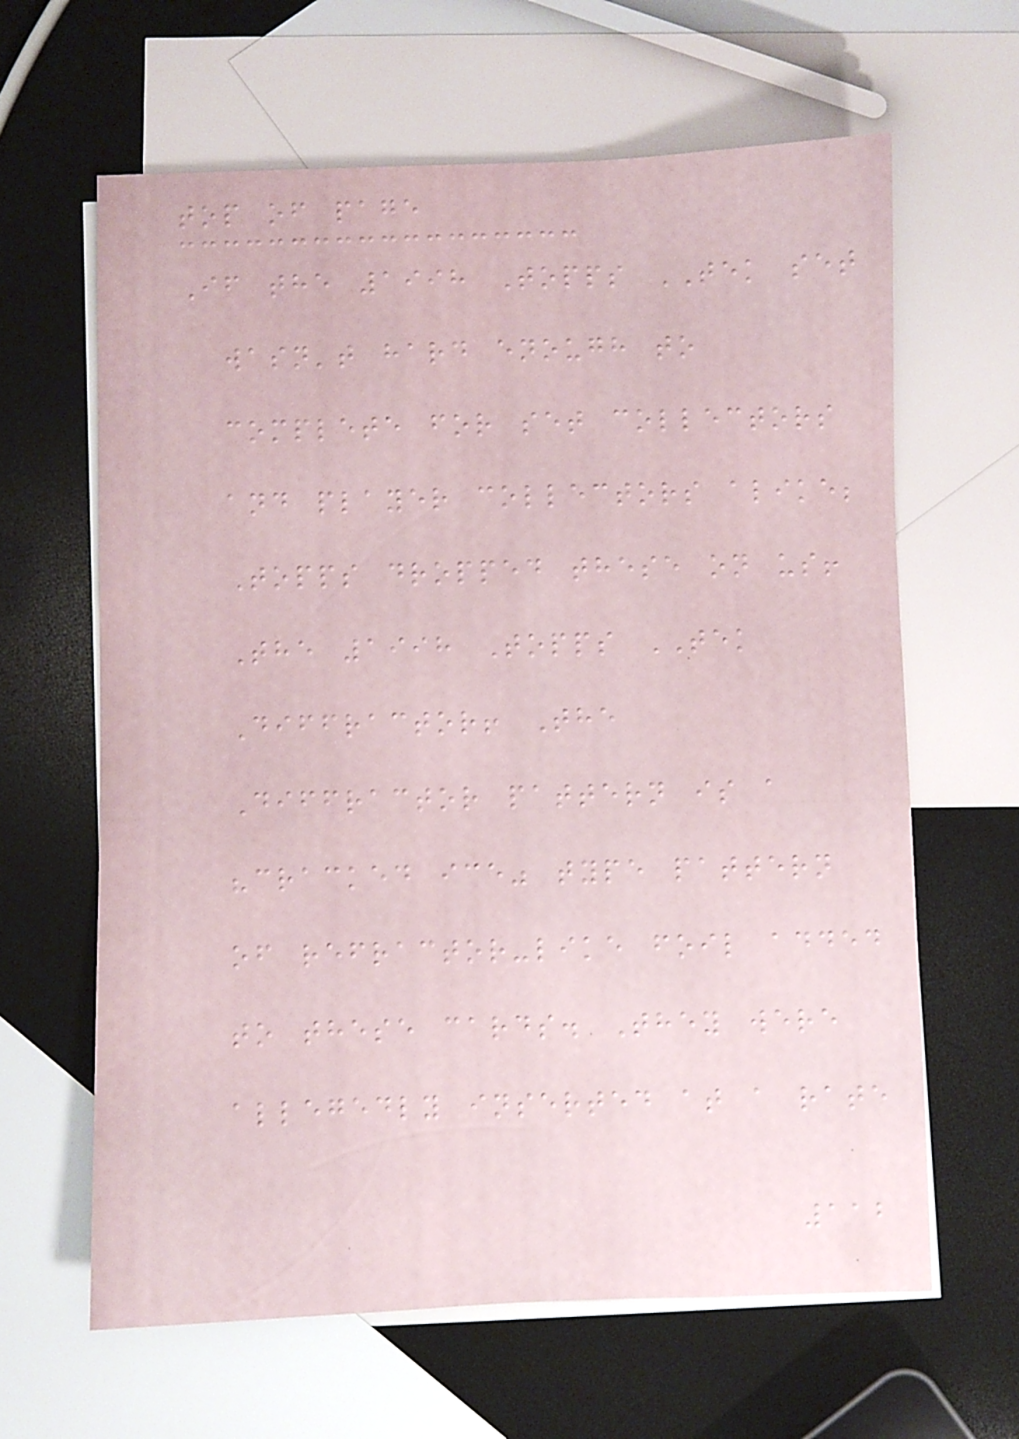top of page
If the 1998 Topps TEK set
wasn't hard enough to
complete for set collectors
and player collectors alike;
Topps dropped these on us!
The 1998 Topps TEK
Diffractor! The
Diffractor pattern is a
"cracked ice" type pattern
of refractor-like foil added
to these cards. They were
allegedly inserted at a rate
112
